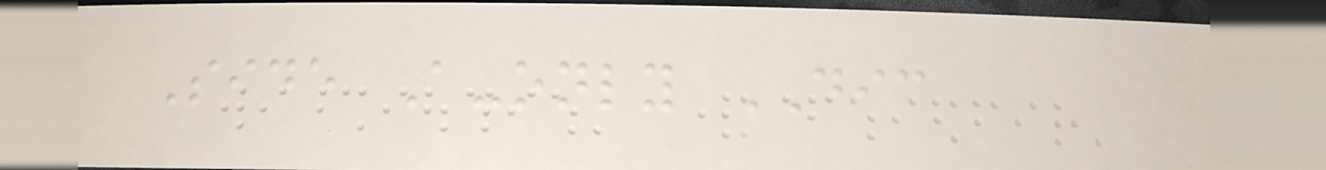Side A-only DIC
